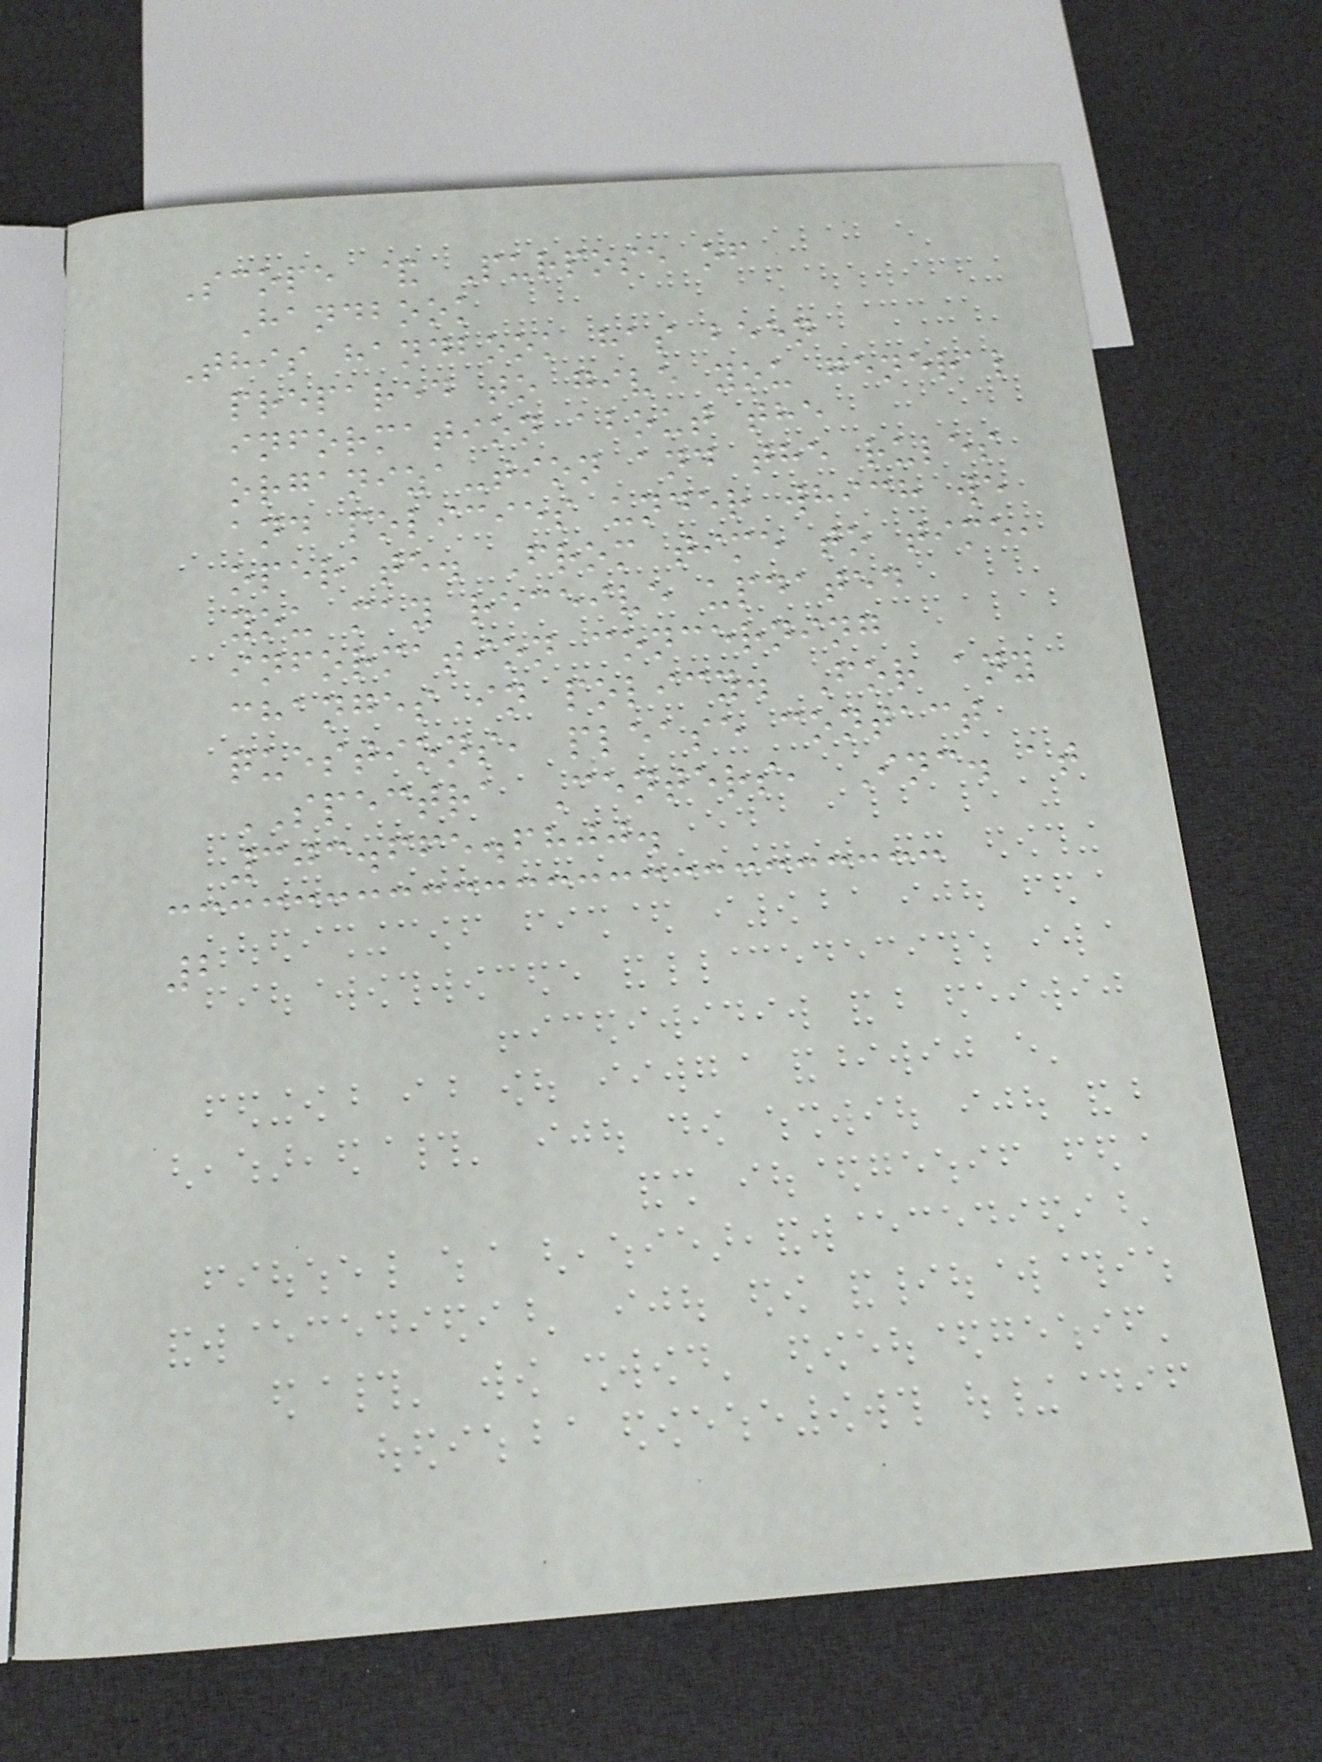Scope & Purpose of
Handbook
This handbook has been
prepared to give you general
information about the
organiza-tion and the rules
and policies under which we
operate. From time to time,
you may receive updated
information concerning
changes in policy. For any
questions, please contact
SPECTRA Centers, Inc. at
303.665.6800.
2
